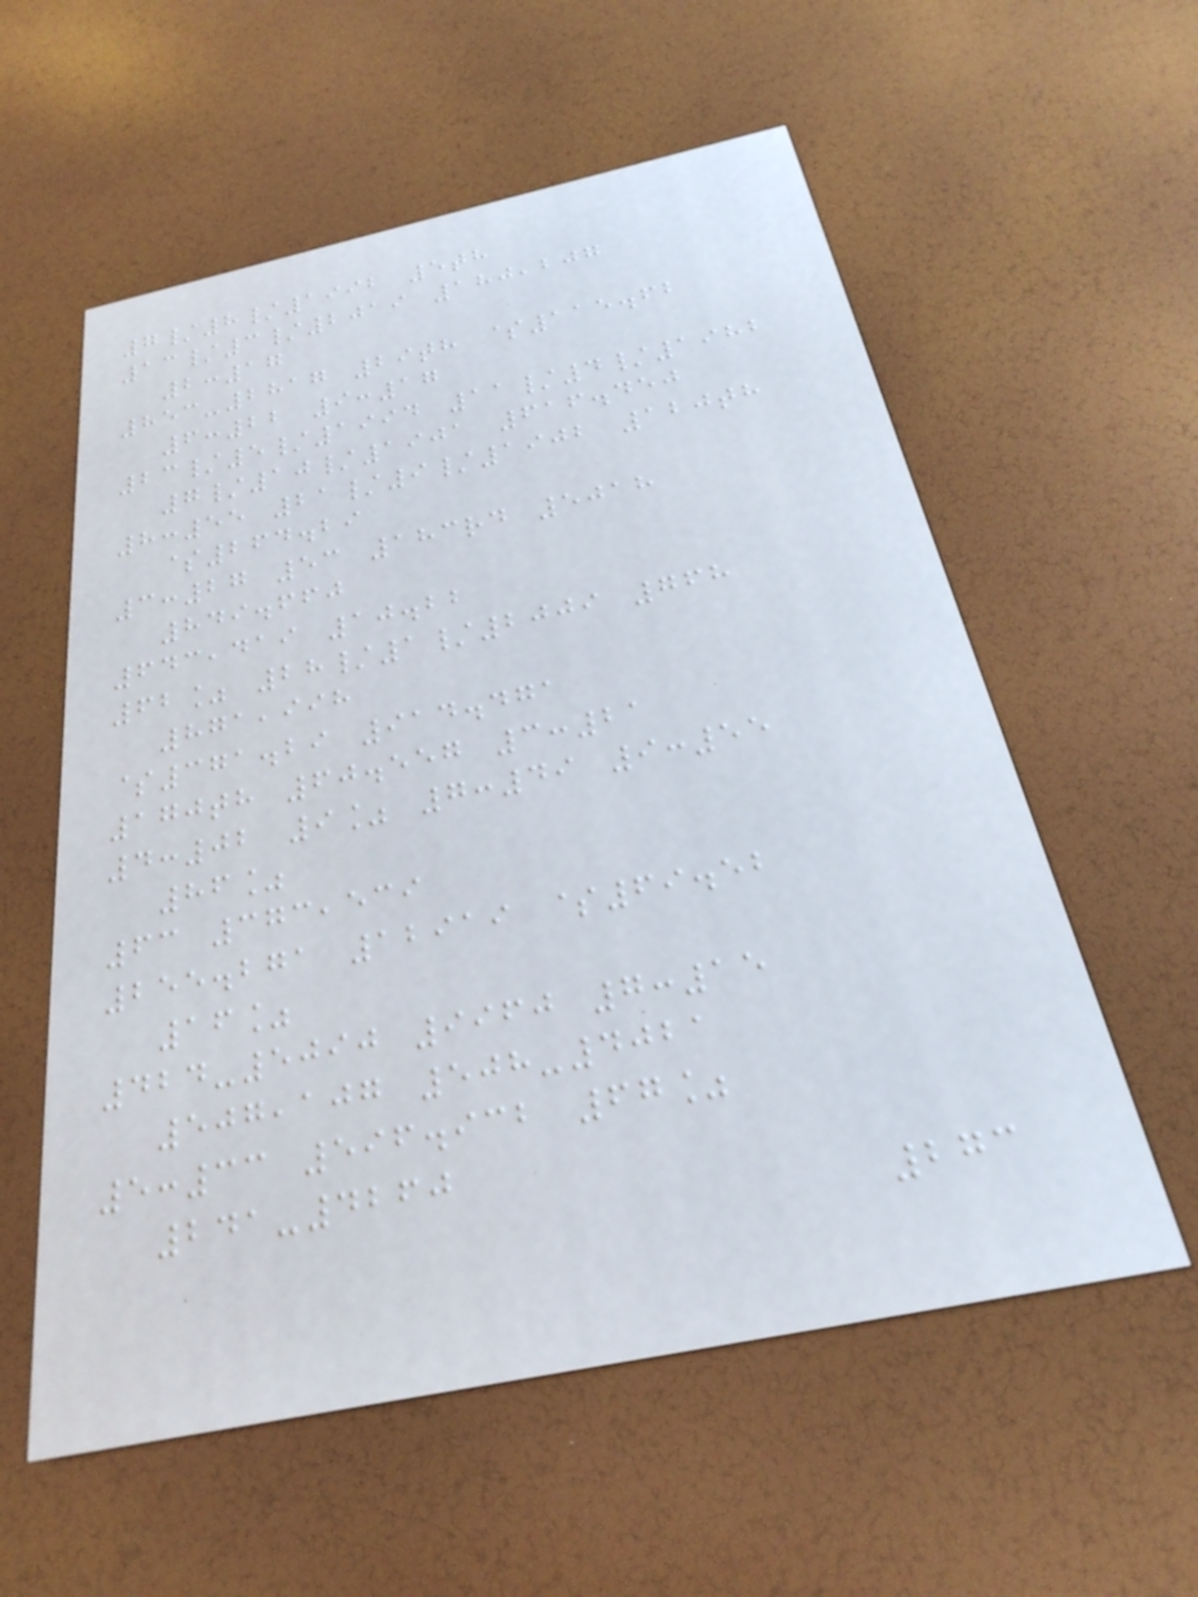7/8/1992 5th
13/3/2019 180,207
2:17
853-2817 29th $115.62
6:22 9:17
23/5/1994 11/4/1982
7/10/1901 616.450
8:55 21/9/1902 120th
$264.29
3:27 53 183rd 5018
849.660
643,419 10.22
62% 28/1/2009 768
871,998
$371.29 914.471
170th 60.557 3:21
4:02 9% 7:49 9:55
86%
63 373,539
255.271 12919 $69.52
16%
424-5090 9960 7:15
507,107 508-4021
5:33 596.932 67%
241-4260
273
